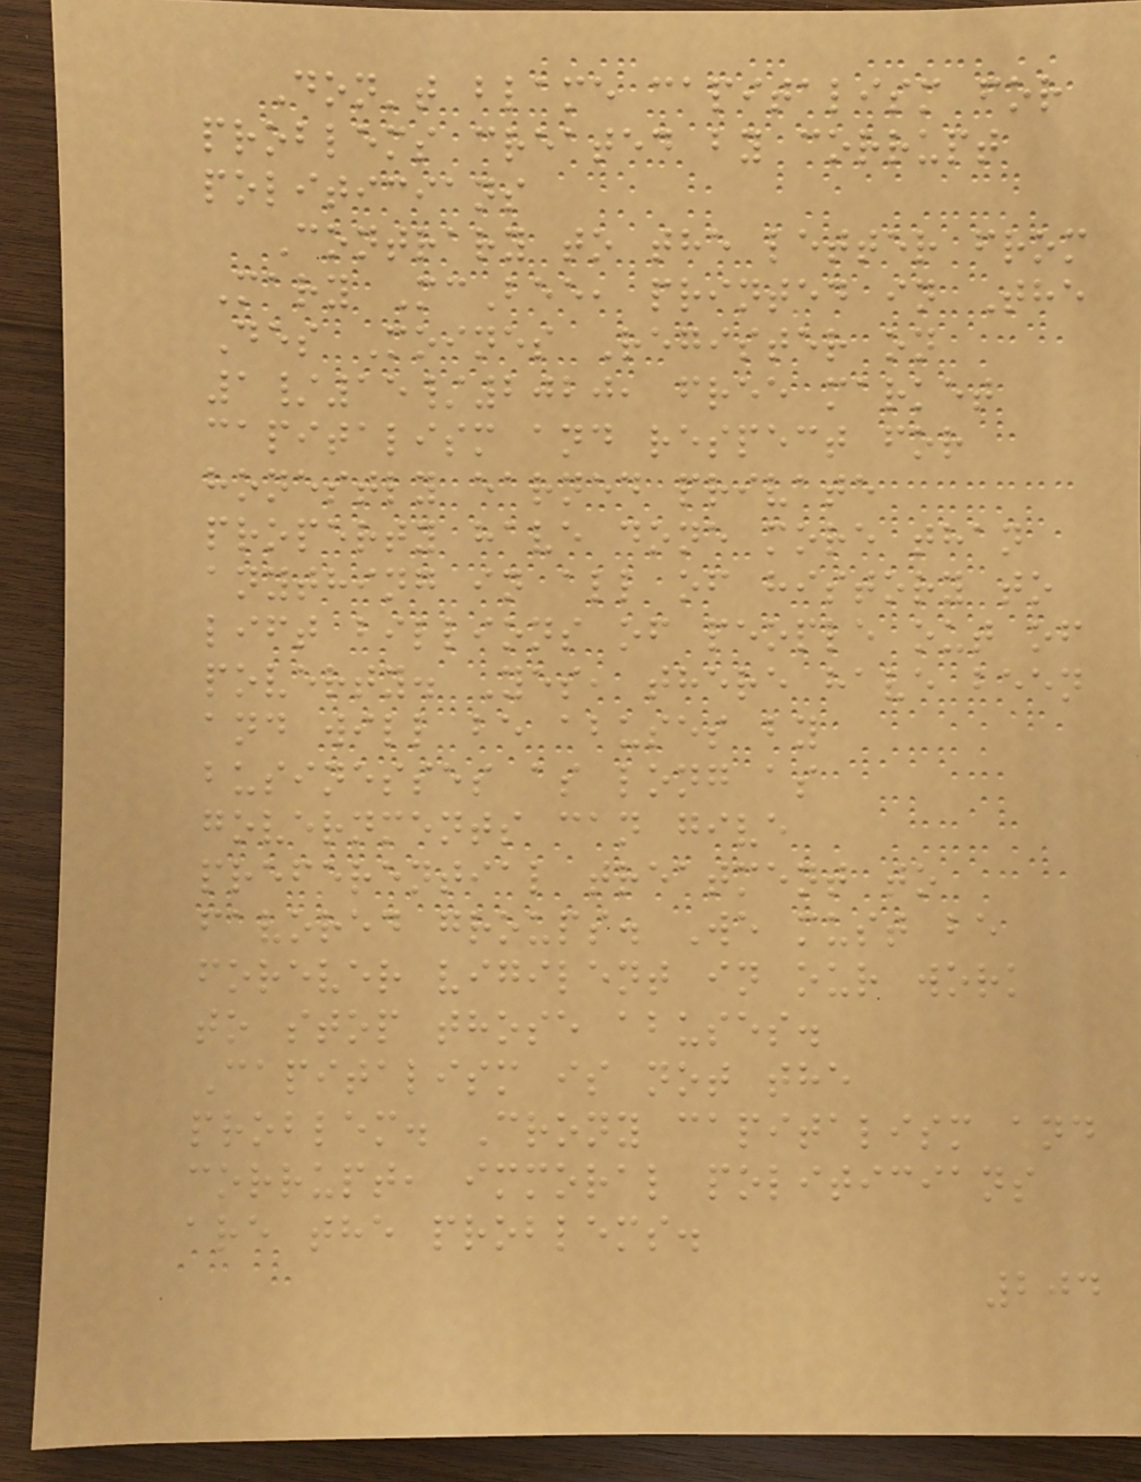Don't blame capitalism for
problems created by corrupt
politicians
Contrary to the letter from
Mary McBee, printed in The
Des Moines Register on
1/15/2020, free market
capitalism and respect for
honestly earned private
property have done more than
anything in all of history to
lift billions of people out of
poverty. Yes, there have been
and will be abuses by
businesses as long as
governments can give
preferential treatment to
favored groups. We must be
forever vigilent in our work
to stop those abuses.
Capitalism is not the
problem. Crony capitalism and
corrupt, immoral politicians
are the problems.
204
